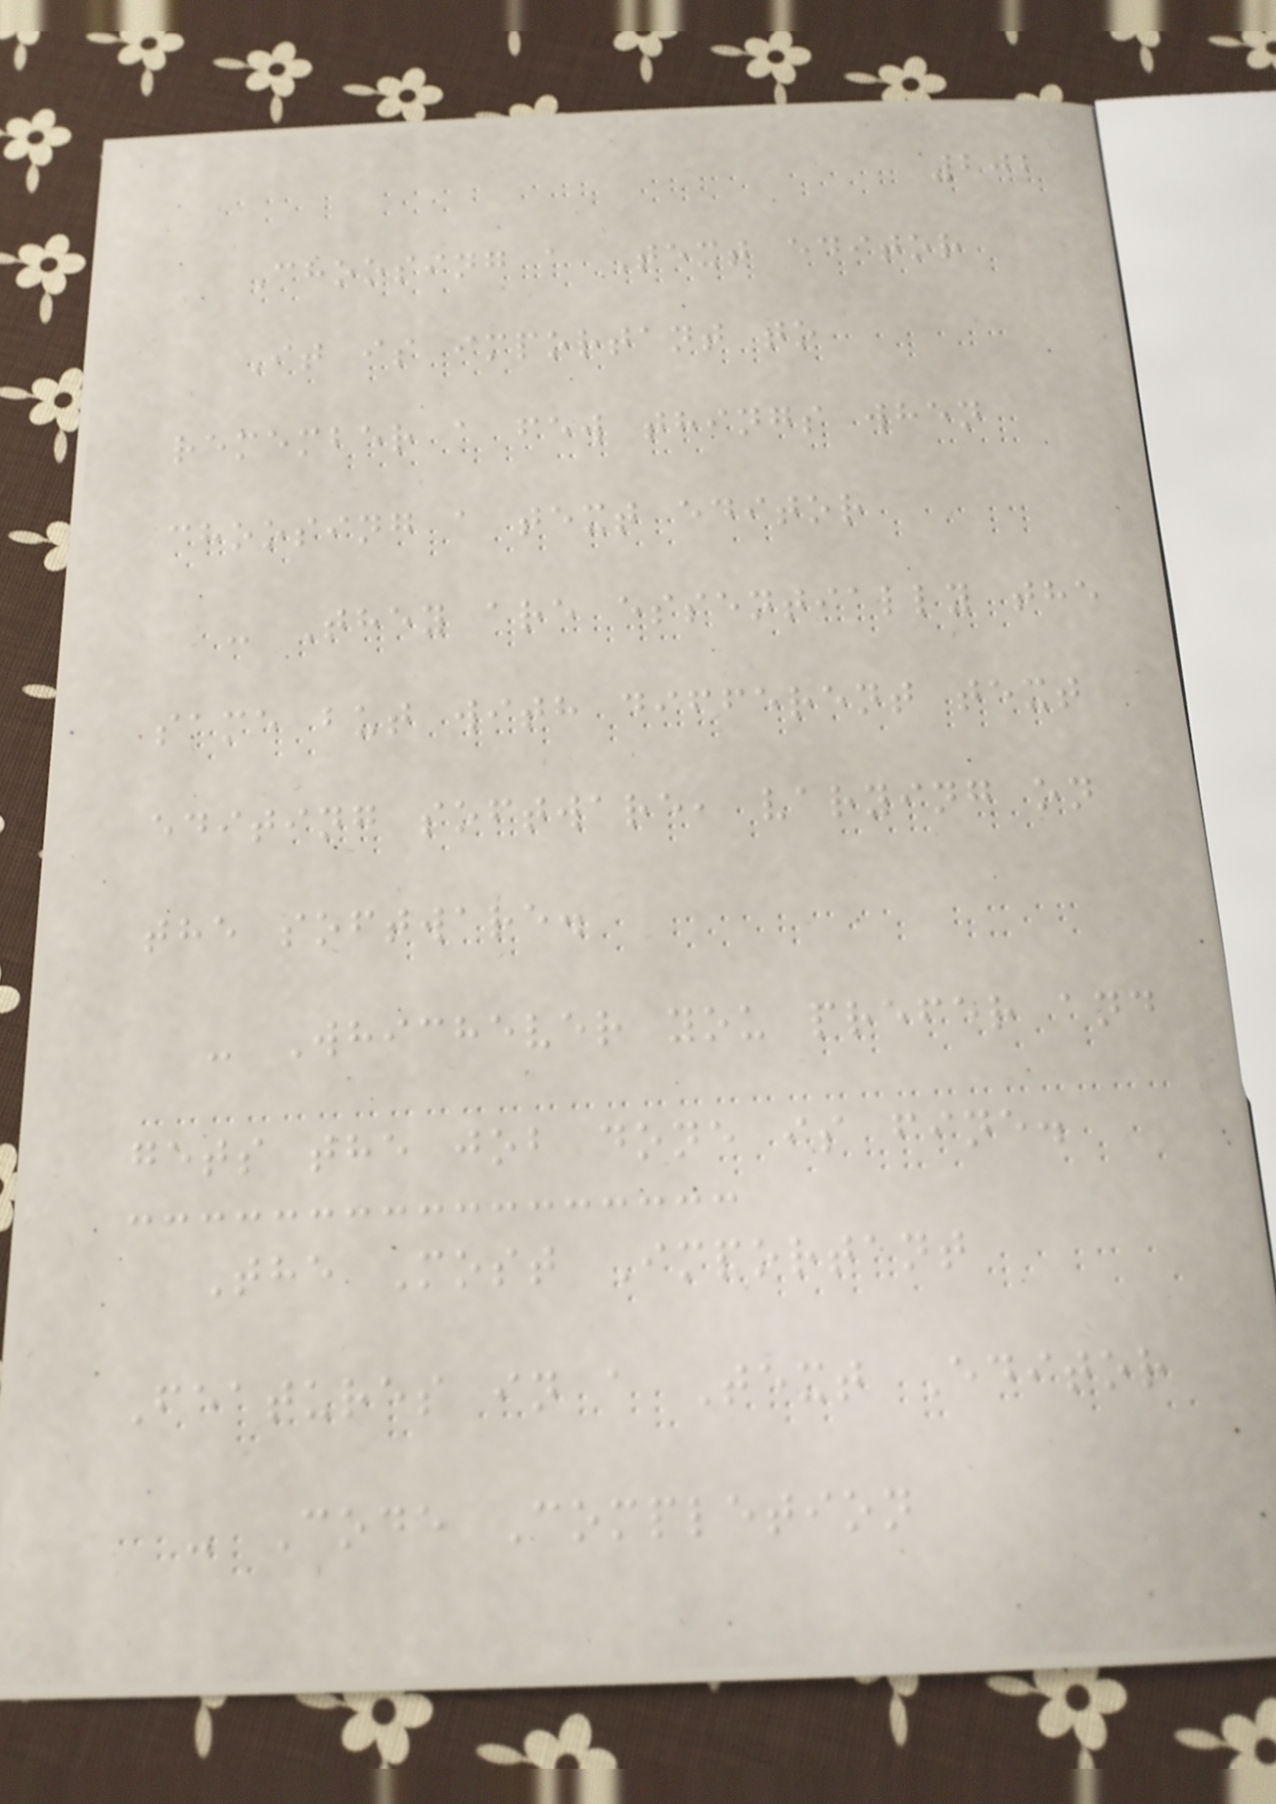202
Choosing a Text editor
It is important to
remember a few things when
choosing a text editor
- They are essentially the
same but with different text
editing software, varying on
the software.
- Whichever you prefer and
gets the job done is fine.
The Most Important
Features in a Text Editor
- Code Completion
